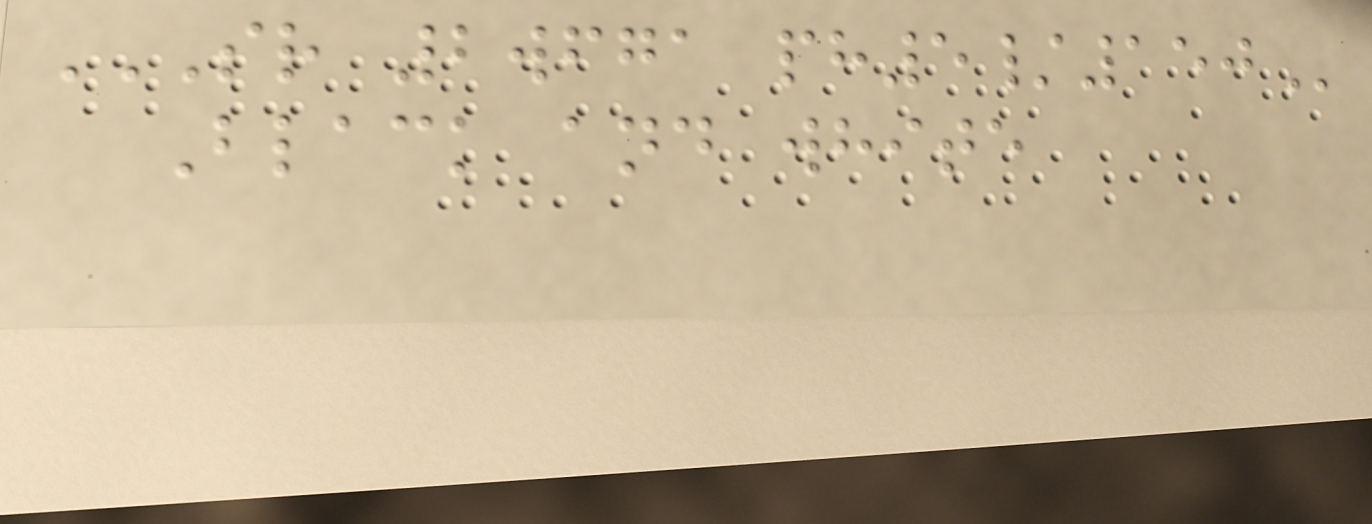SR 2WFGA PH5/150
Black and white
